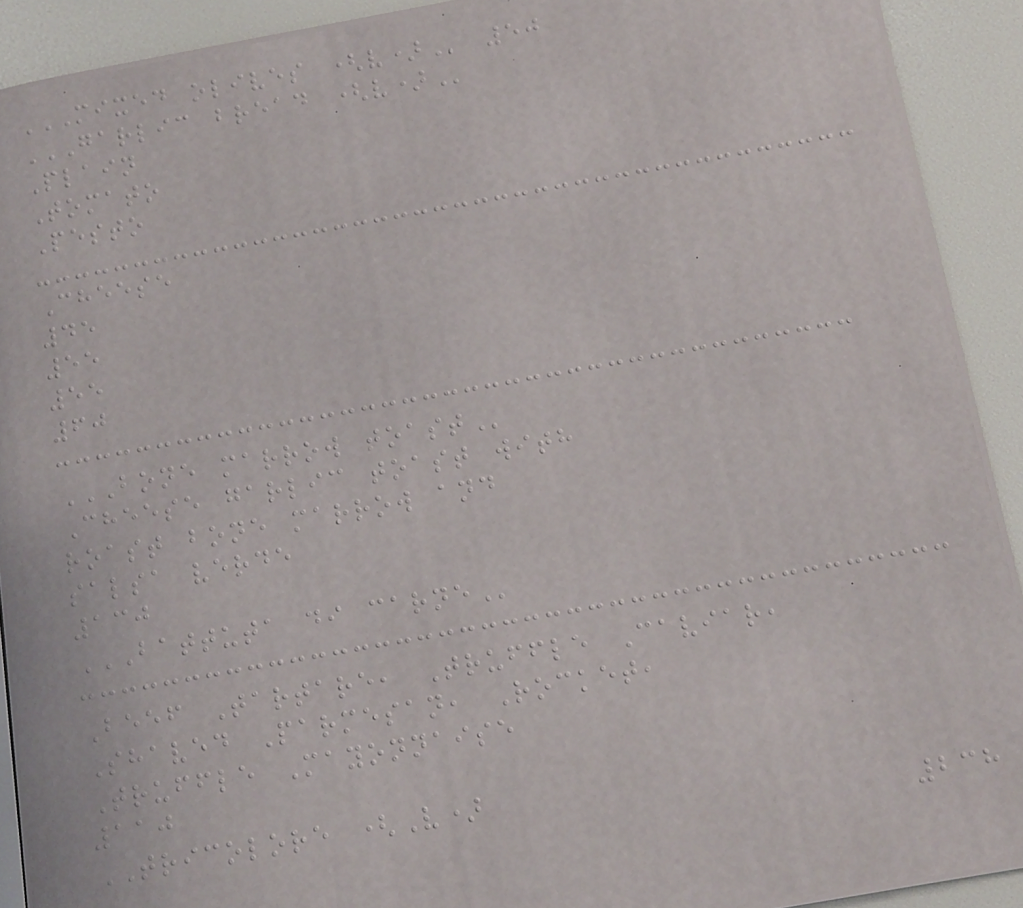MIXED OLIVES (V) 50
GARLIC BREAD (V)
Plain
Tomato
Pesto
Cheese
45
55
55
60
BONE MARROW TOAST
Cheese garlic toast with
roast bone marrow and
salsa verde
130
BATTUTA DI CARNE
Beef Tartare, Truffle Caviar,
Shaved Parmesan, Rocket,
Truffle Mayonnaise
110
TRICOLORE (V)
238
